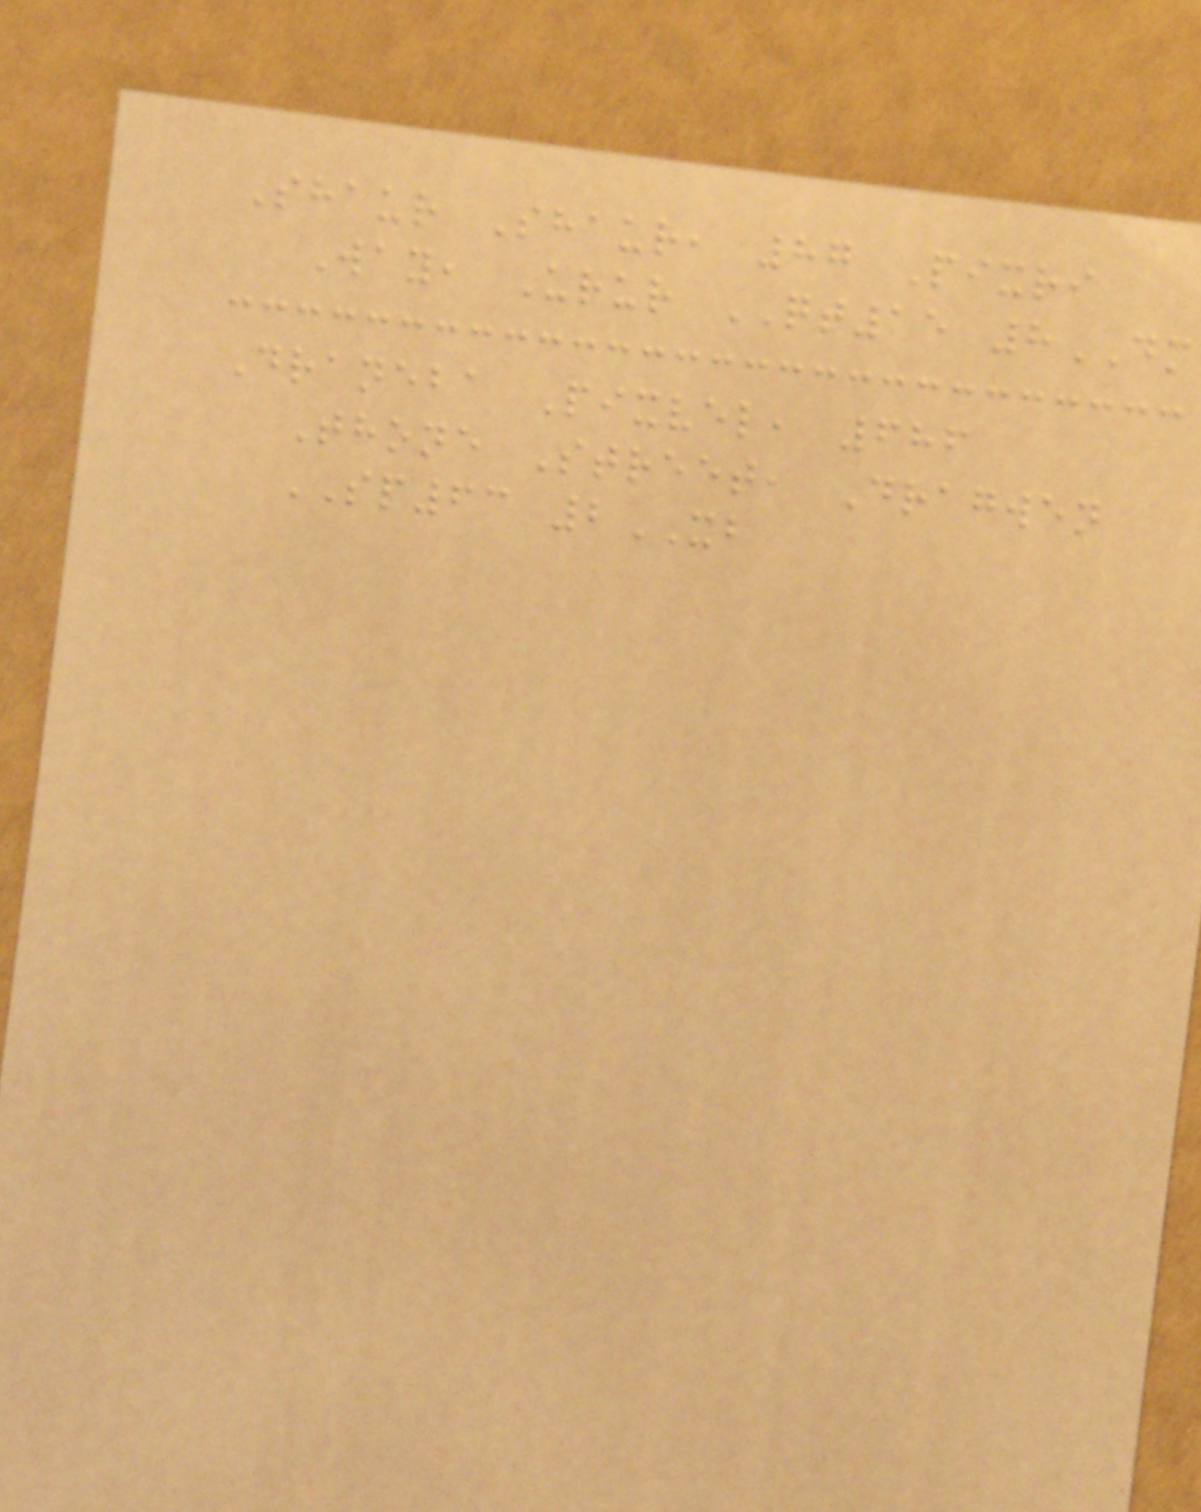Shaur Shaur, 87 Pixri
Way, Urur QT15 8DM
Draneba Pixvel, 686
Thone Street, Dragwen
SP63 2XB
